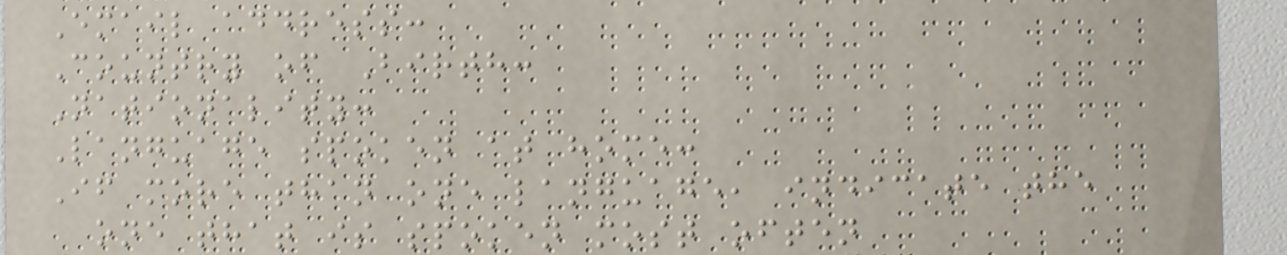Email address:
Country of Birth:
Nationality:
Language spoken at home:
If more than one language, indicate the
one that is spoken most often
